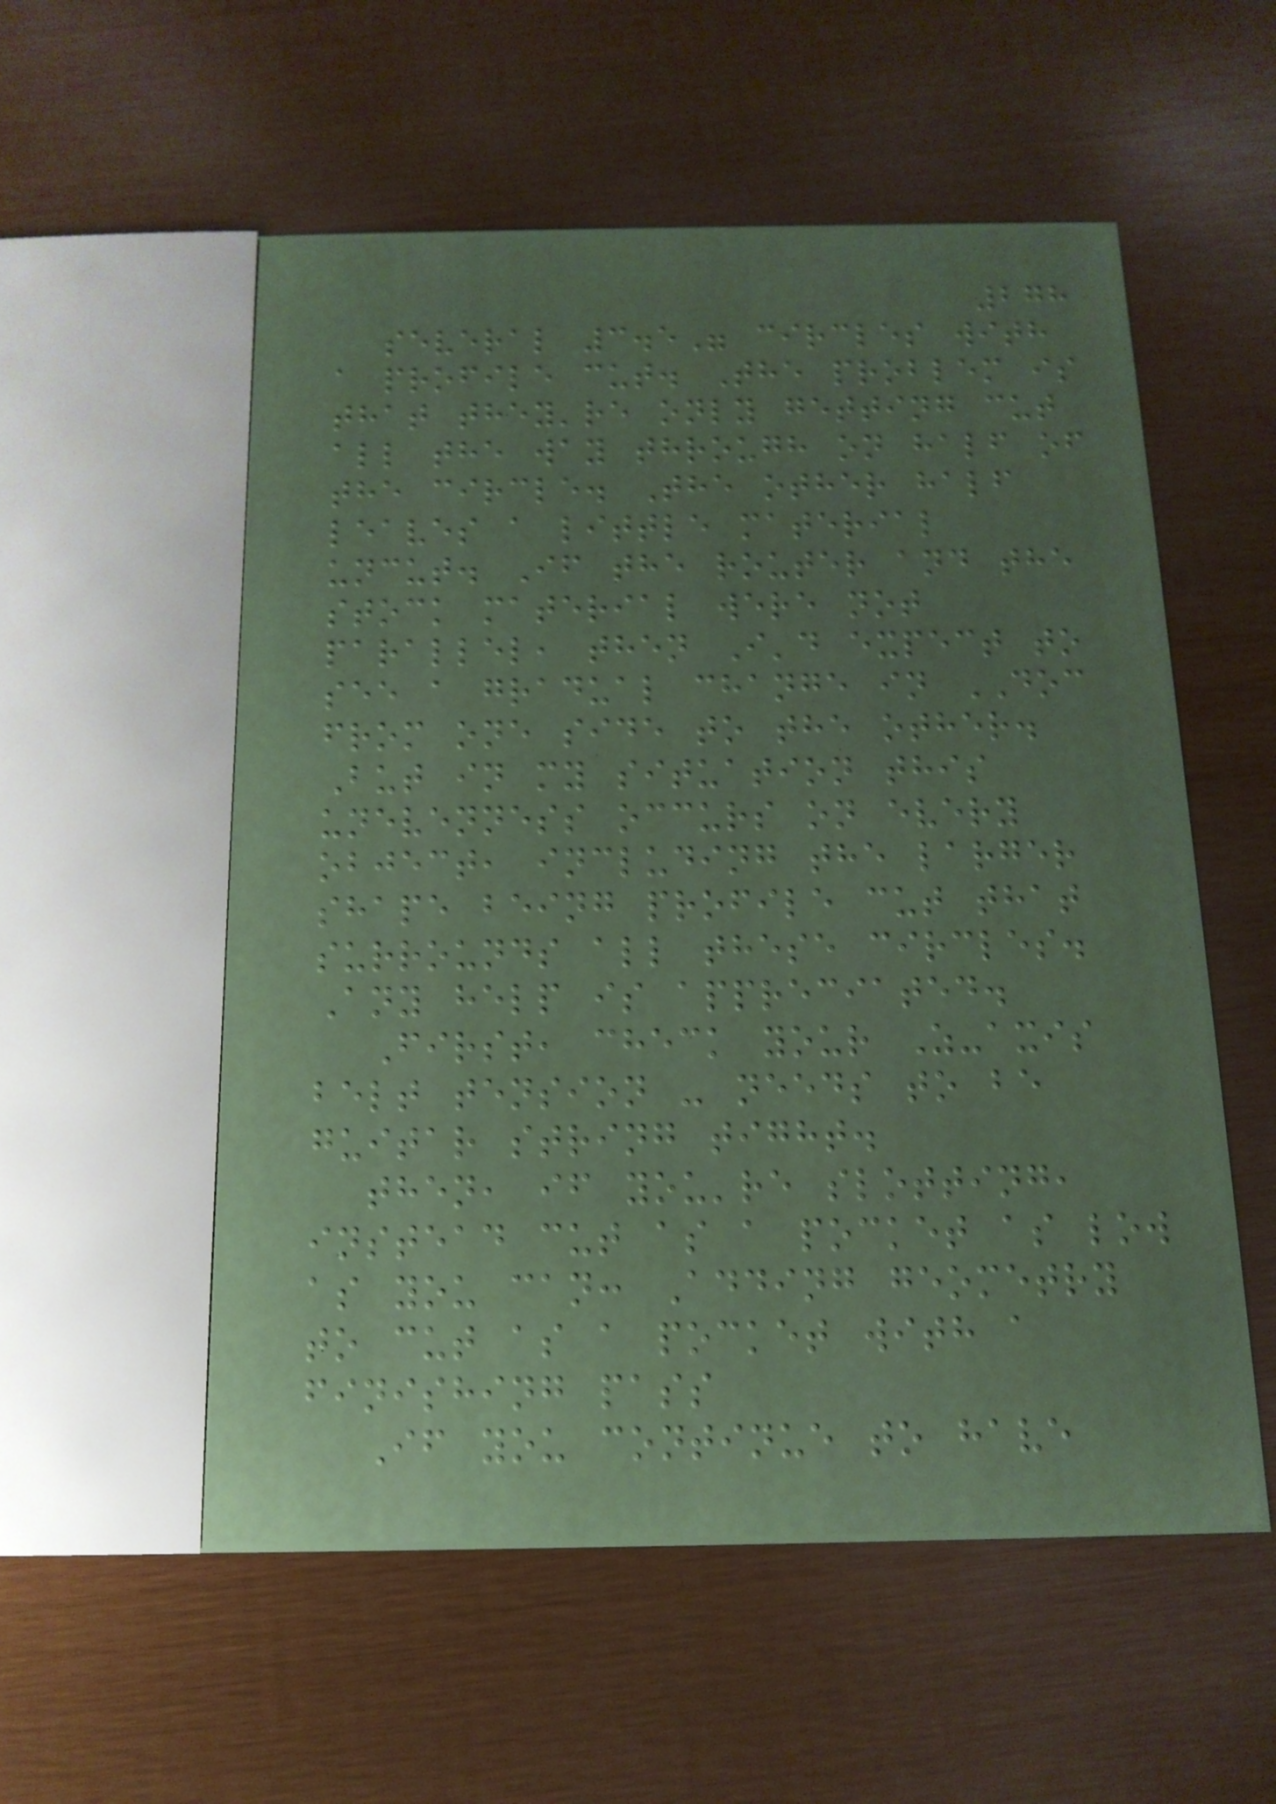278
several 3.5" circles with
a profile cut. The problem is
that they're only getting cut
all the way through on half of
the circle. The other half
leaves a little material
uncut. If the router and the
stock material were not
parallel, then I'd expect to
see a gradual change in DOC
from one side to the other.
But in my situation this
unevenness occurs on every
object, including the larger
shape being profile cut that
surrounds all these circles.
Any help is appreciated.
First, check your Z-axis
belt tension - needs to be
guitar string tight.
then, if you're slotting,
instead cut as a pocket as low
as you can: Adding geometry
to cut as a pocket with a
finishing pass
If you continue to have
